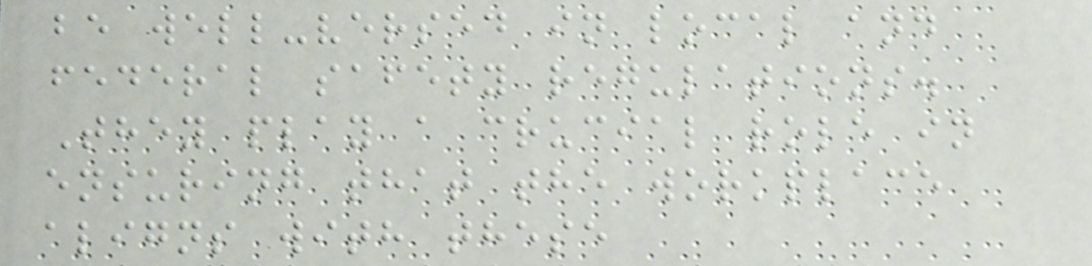be well-versed in local and
federal safety regulations.
They play a crucial role in
ensuring that the workplace
aligns with these
